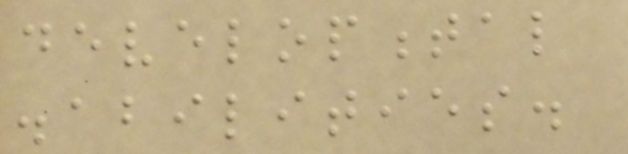developmental
disabilities.
